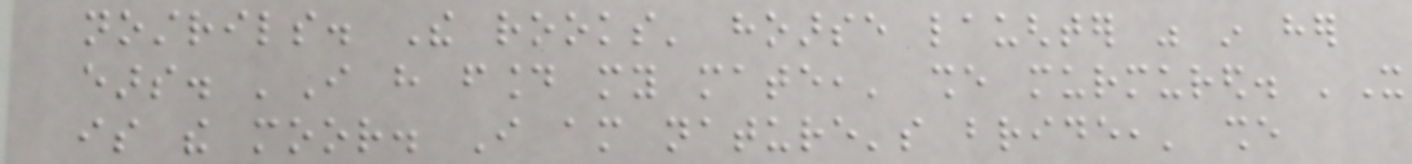nostrils. The rooks' hoarse laughter was in her
ears. 'I have found my mate,' she murmured. 'It
is the moor. I am nature's bride,' she
